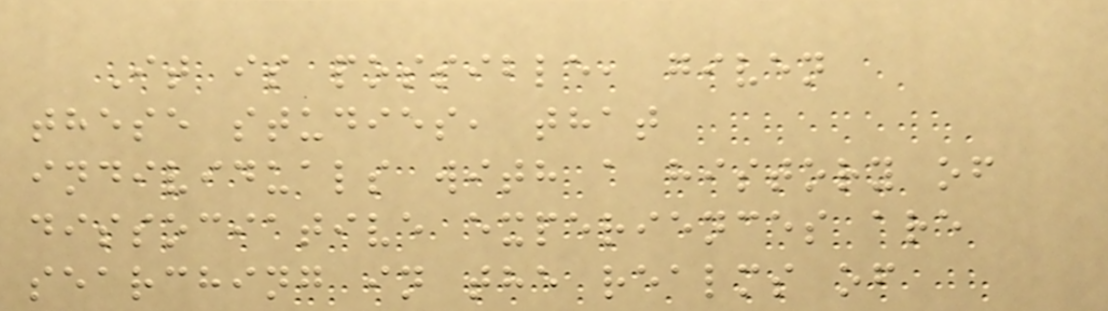It is possible, given
these studies, that
individuals with a history of
dissociative experiences are
searching in the realms of
